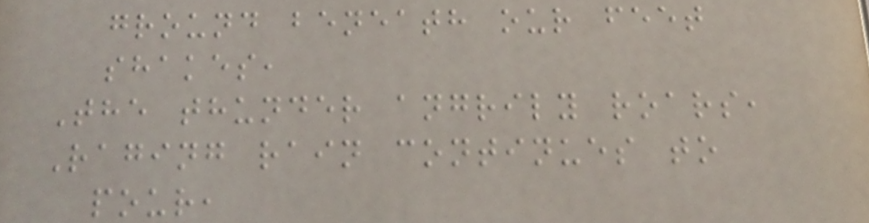ground beneath our feet
shakes,
The thunder angrily roars,
Raging rain continues to
pour,
